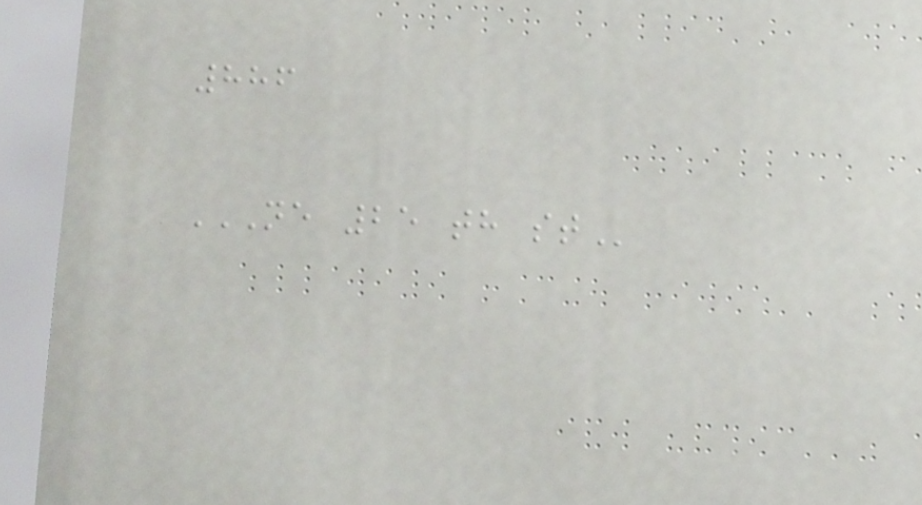886
NE 25 TH ST
